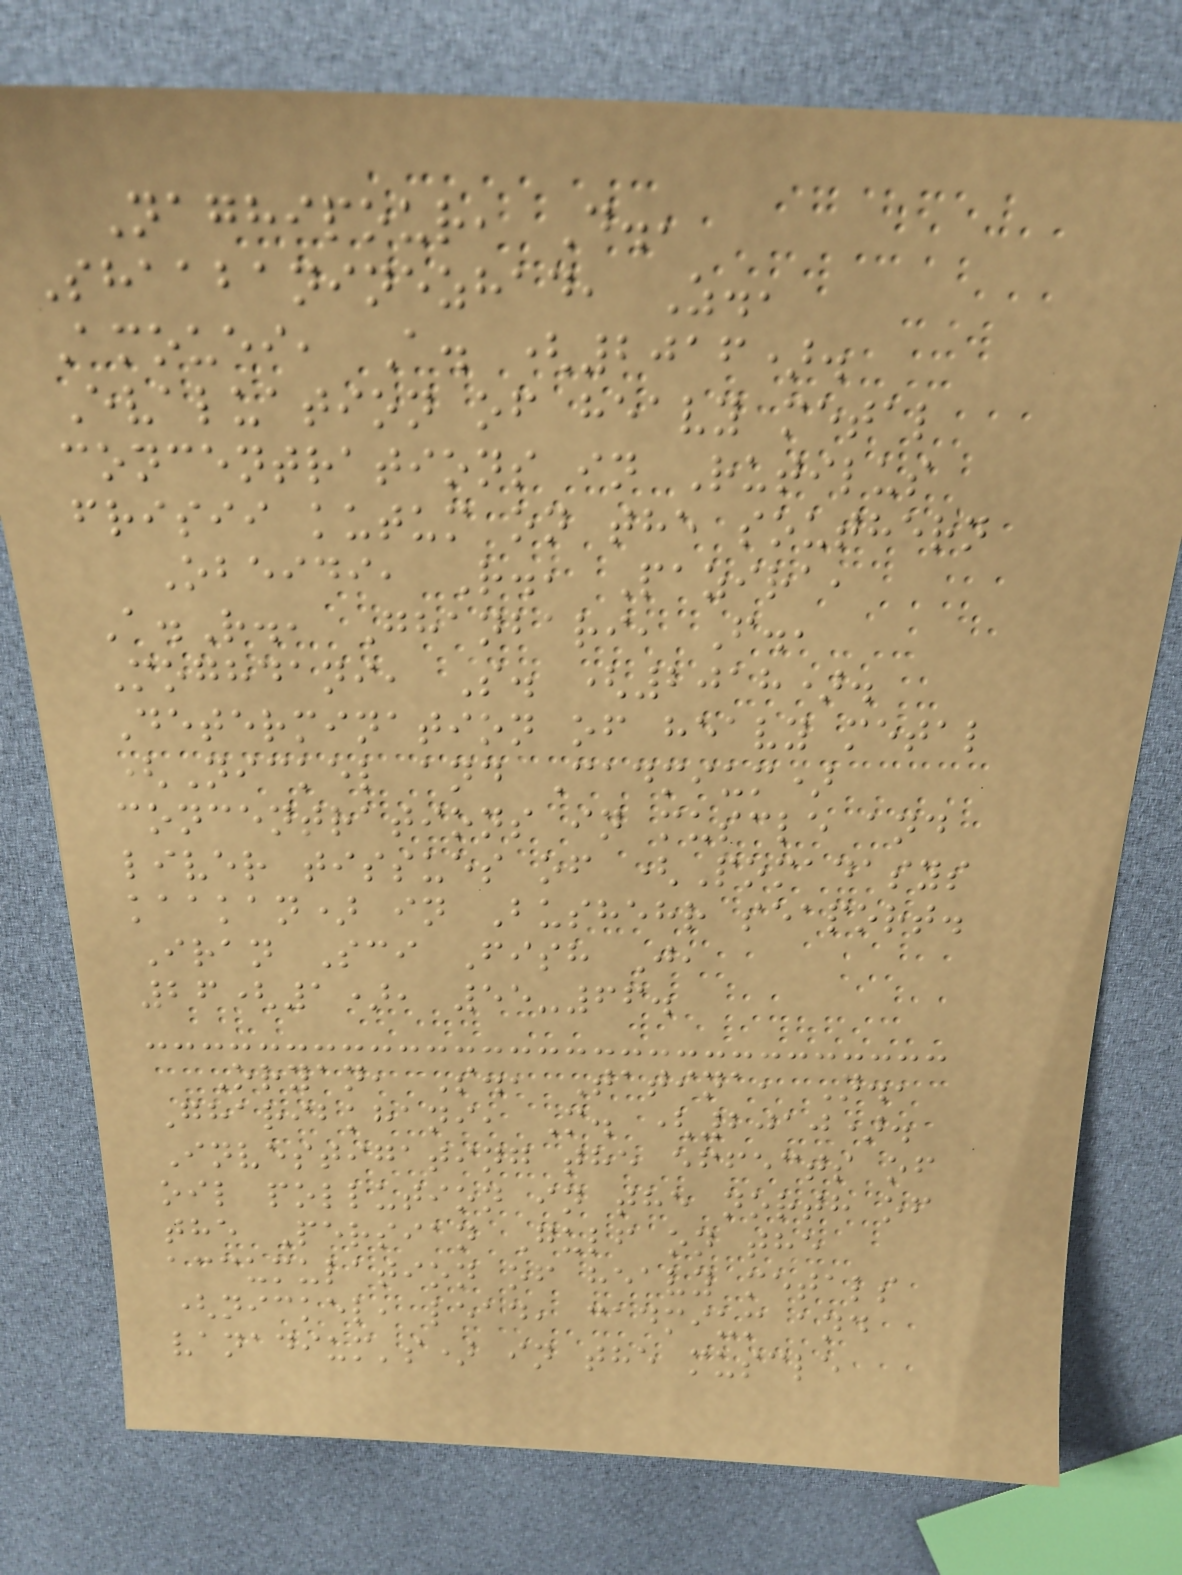Naghipour, D.,
Shaabaninezhad, Z.,
Amouei, A. (2016).
Evaluation of heavy metal
concentrations in Rutilus
frisii kutum on the southern
Obeidi, R., Pazira,
A.R., Ghanbari, F.,
Moghdani, S. (2018).
Determination of heavy metal
(Nickel and Cadmium)
concentrations in muscle and
liver tissues of (Pomadasys
kaakan) in Bushehr seaport.
Iran Sci Fish J,
26(1), 55-66.
Oryan, S., Tatina, N.,
Gharibkhani, M. (2010).
Investigating the effects of
oil pollution in the north of
the Persian Gulf on the
accumulation of heavy metals
(nickel, lead, cadmium and
vanadium's) in the muscle
